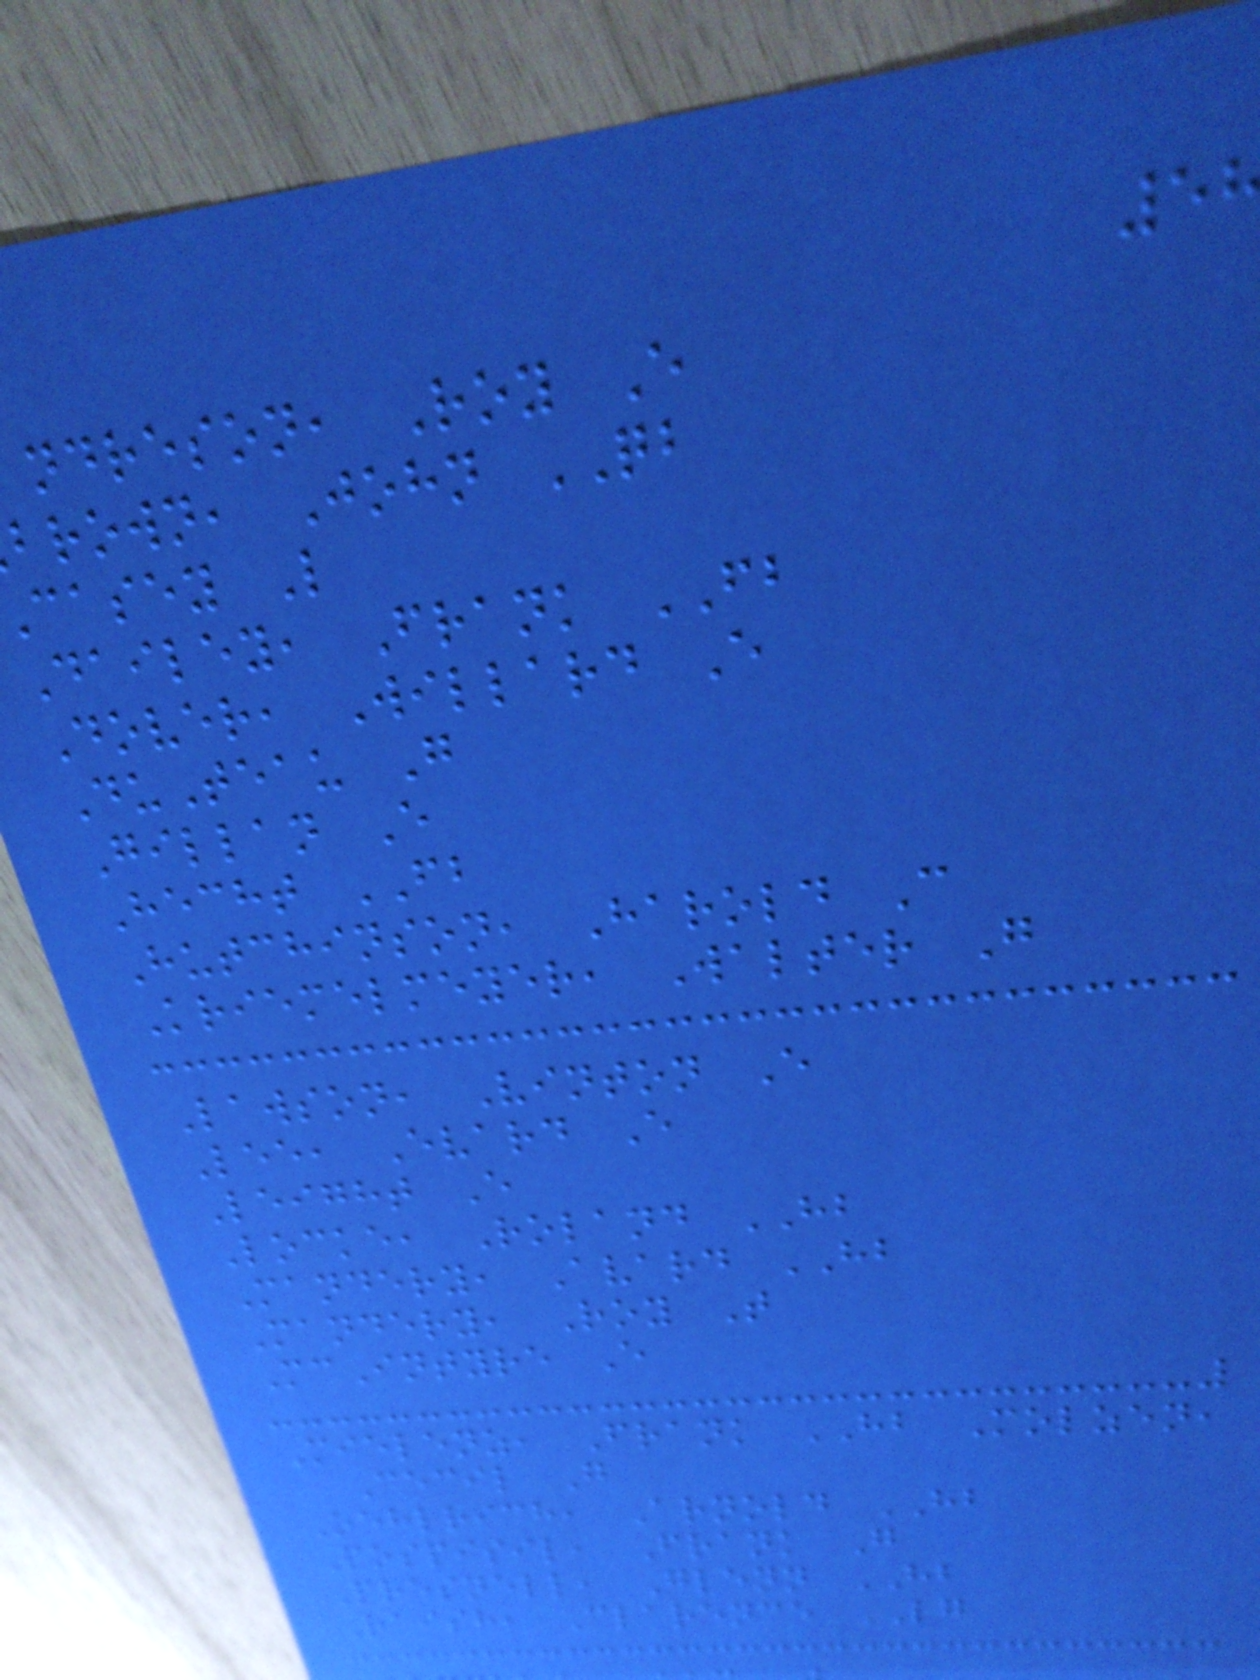ndreson, Roy E
brown, John QB
casey L
Dailey, Frank FB
Dover, Willard E
DuTeau G
Gillan E
Hecht FB
Hutchinson, Harold C
Kriemelmeyer, Walter G
Lawson, Vinton E
Lee, Evard E
Leight E
Locke, Roland HB
Mandery, Avard HB
Mandery, Roy T
McIntyre E
Mielenz, Frank HB Molzen,
Cecil G
Oehlrich, Arnold HB
Pospisil, Frank G
Presnell, Glenn HB
Raish, Clarence LG
